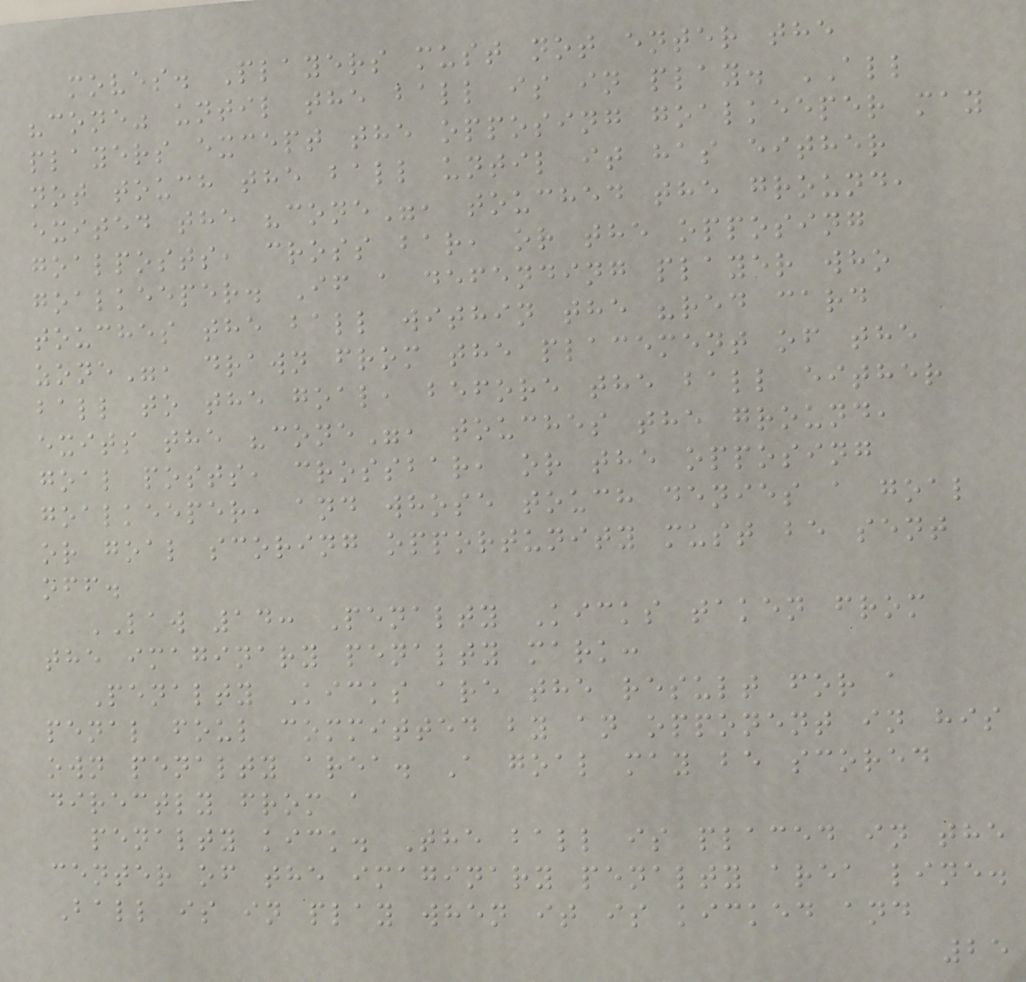moves. Players must not enter the
"cone" until the ball is in play. ALL
players except the opposing goalkeeper may
not touch the ball until it has either
exited the "cone", touched the ground,
goalposts, cross bar, or the opposing
goalkeeper. If a defending player who
touches the ball within the "red card
zone", drawn from the placement of the
ball to the goal, before the ball either
exits the "cone", touches the ground,
goal posts, crossbar, or the opposing
goalkeeper, and whose touch denies a goal
or goal scoring opportunity must be sent
off.
LAW 14: Penalty Kicks taken from
the imaginary penalty mark:
Penalty Kicks are the result for a
penal foul committed by an opponent in his
own penalty area. A goal may be scored
directly from a
penalty kick. The ball is placed in the
center of the imaginary penalty area line.
Ball is in play when it is kicked and
25
